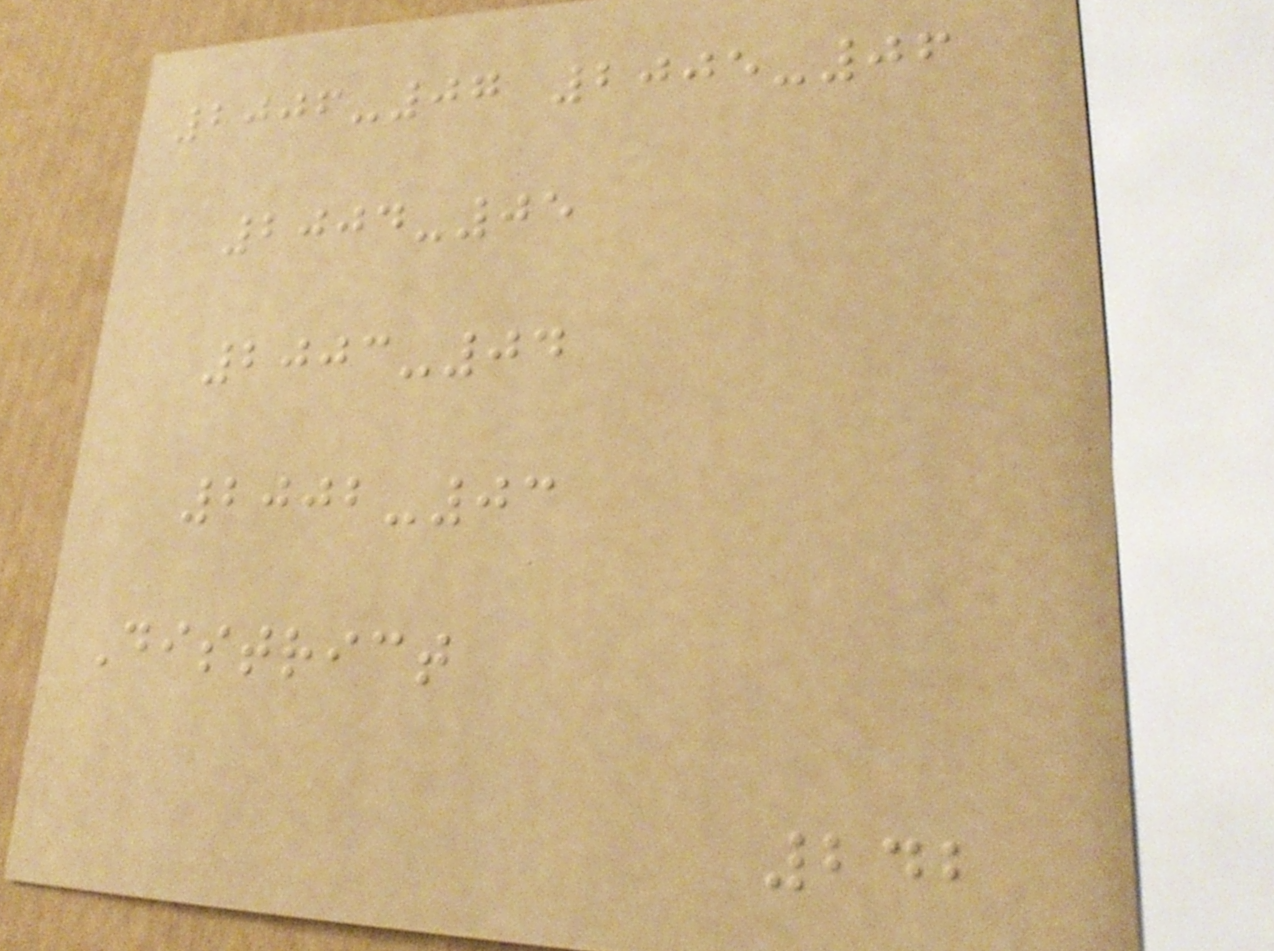2006-07 2005-06
2004-05
2003-04
2002-03
District
242
